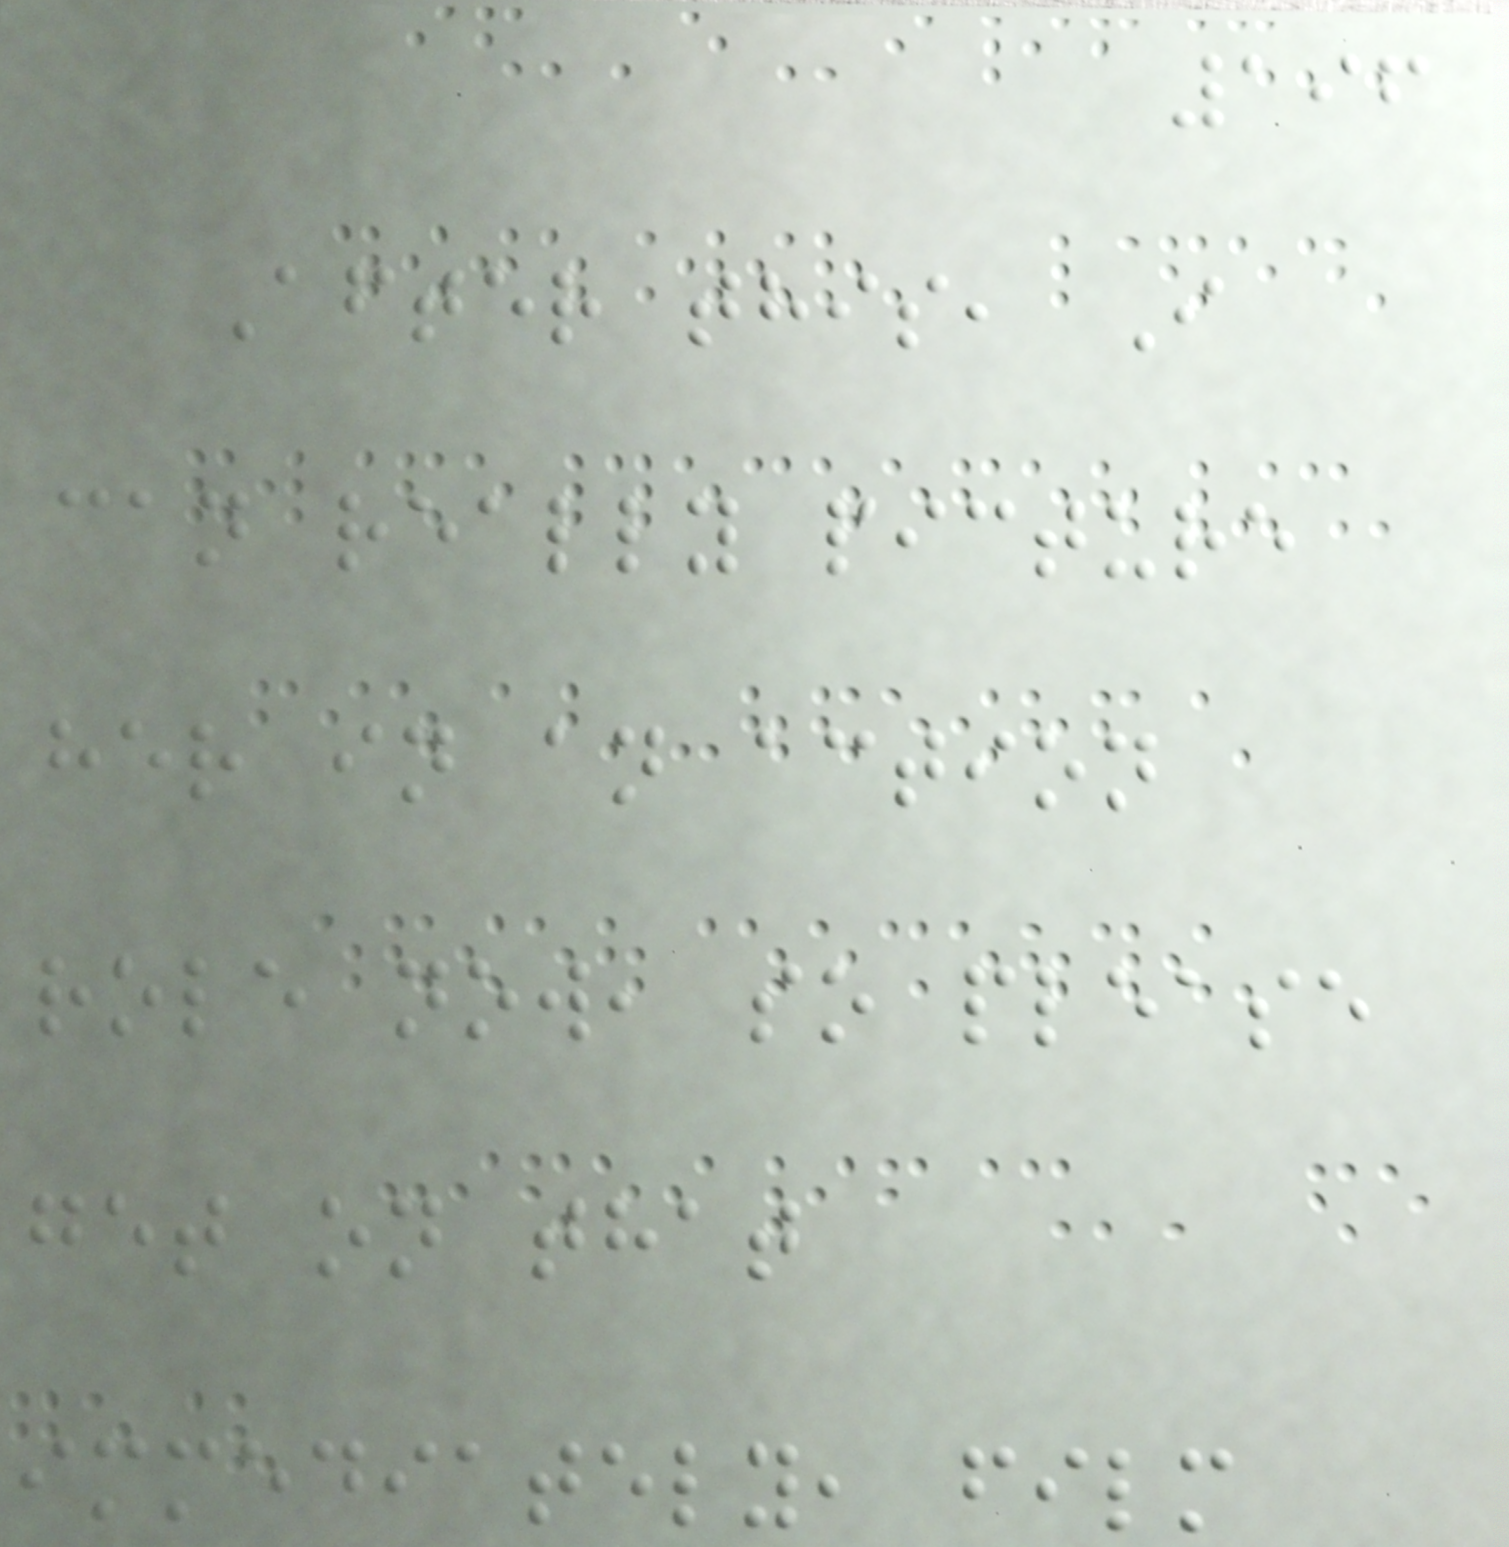196
After this, I
can really picture
her in an action
role now, so please
get on that
immediately, film
